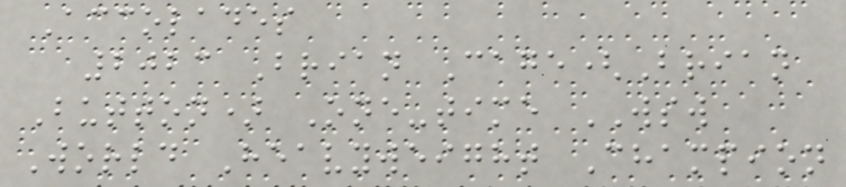Accolades
2023 Brian Cage(Brian
Button) One-time WSW
World Heavyweight Champion
